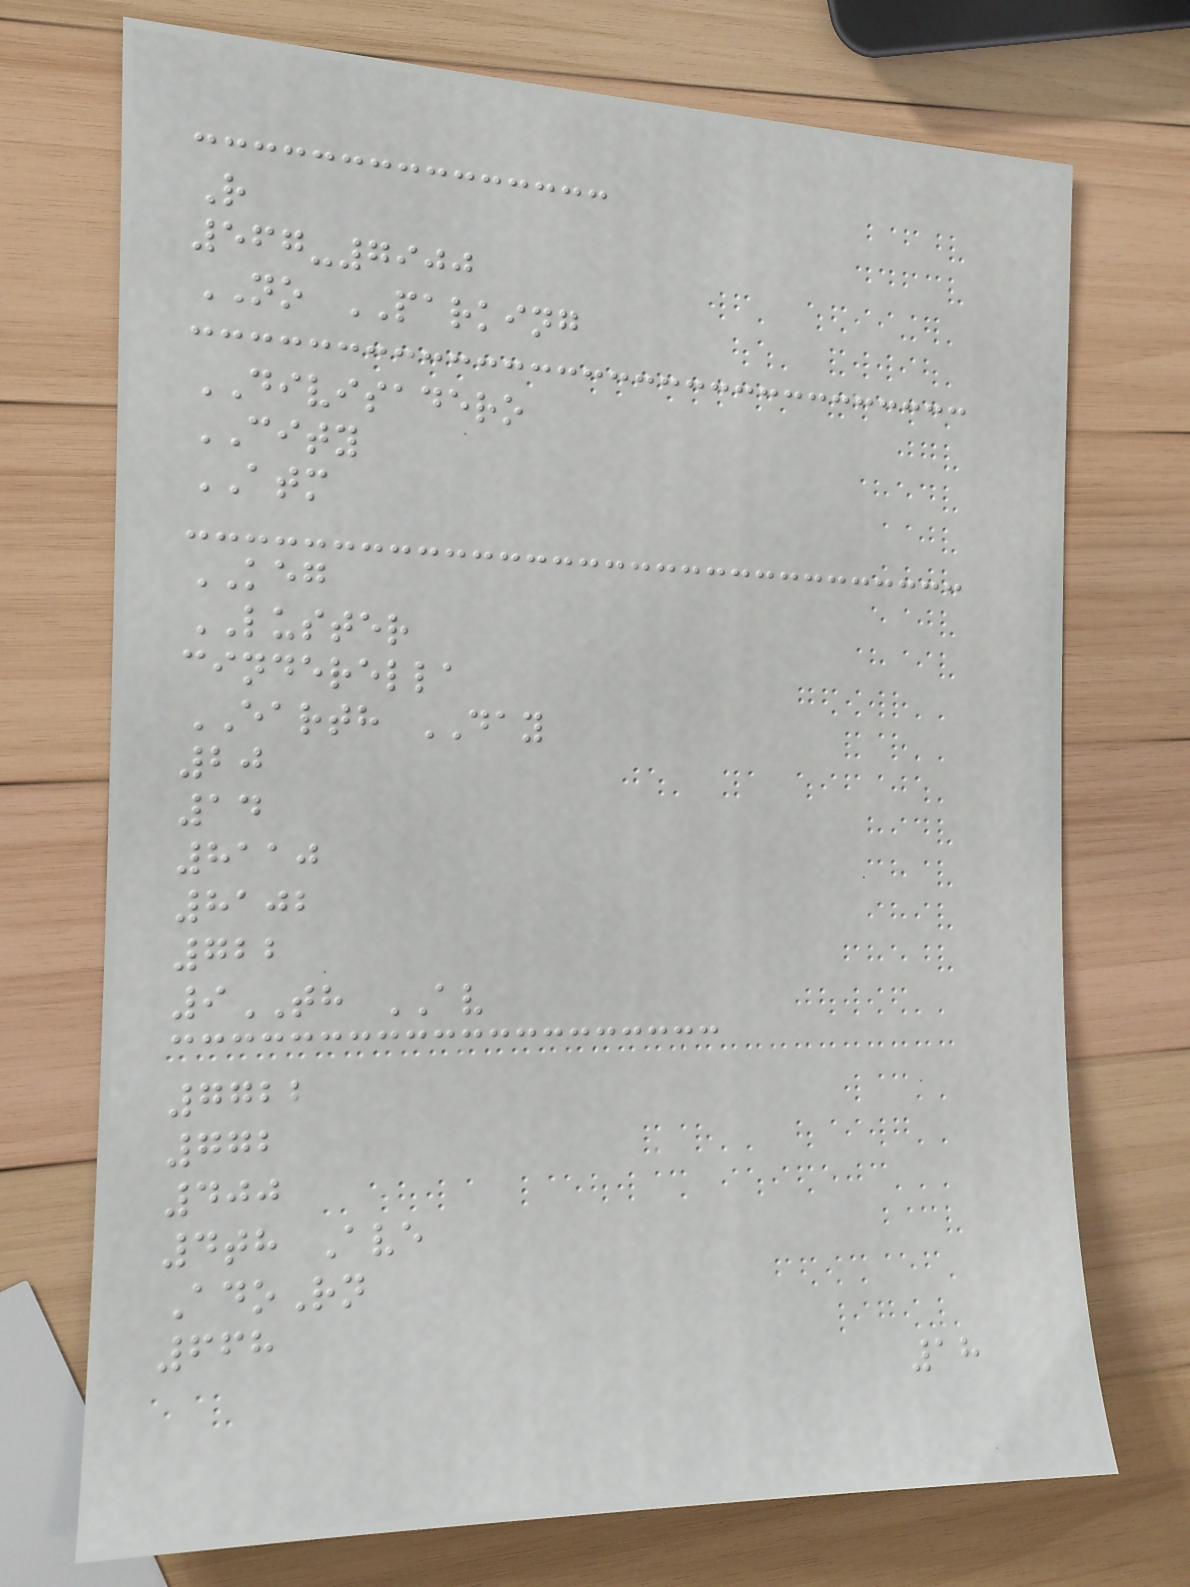R
567-7900
NO PARKING
DIVISADERO
CITY
ATM
KEG
LUSTER
cinderella
EARTH DAY
20
14
8110
8102
722
9TH AV
7722
772
400
4th Ave
AdoRn
668
18
